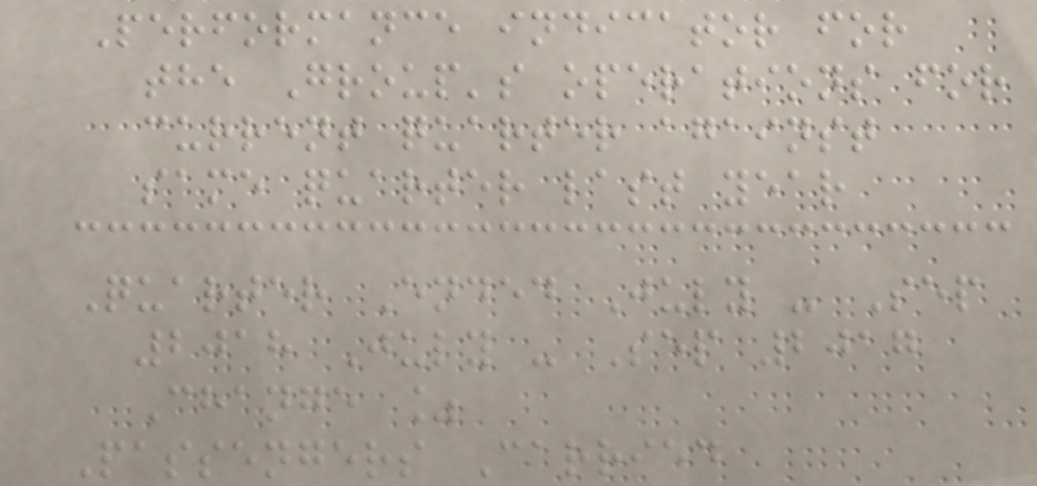Performance indicator for
the Group's operations for
current quarter against
same quarter last year
Quarter Ended July - Sep
2018 July - Sep 2017
Change %
Passengers Carried
